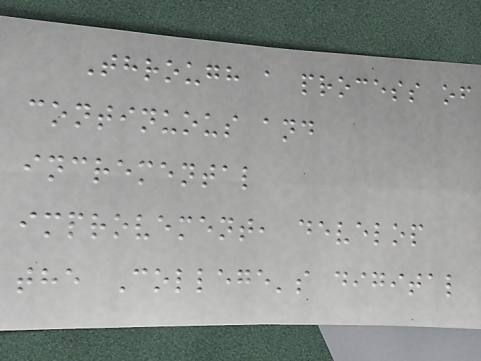Through a process of
continuous and
incremental
improvement, develop
the College's digital
